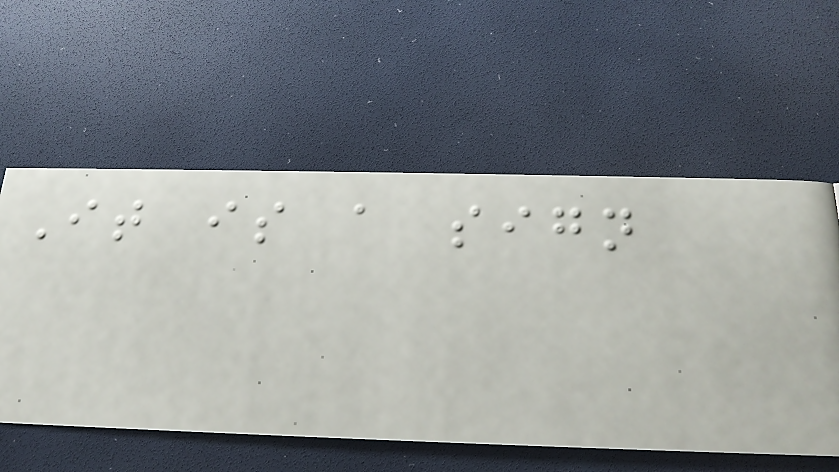It is a sign
